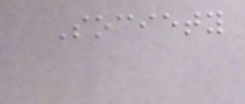Society
